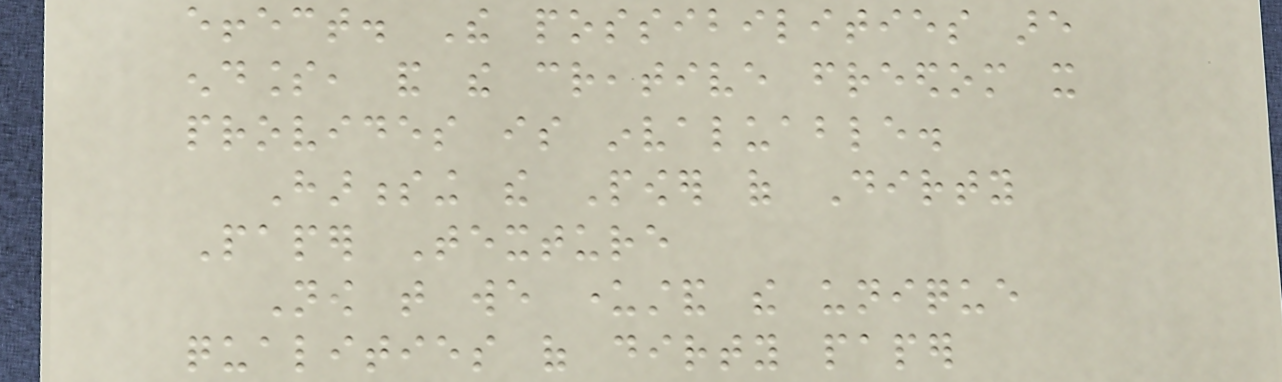effect. The possibilities are
endless, and the creative freedom it
provides is invaluable.
Harnessing the Power of Dirty
Paper Texture
Now that we understand the unique
qualities of dirty paper
